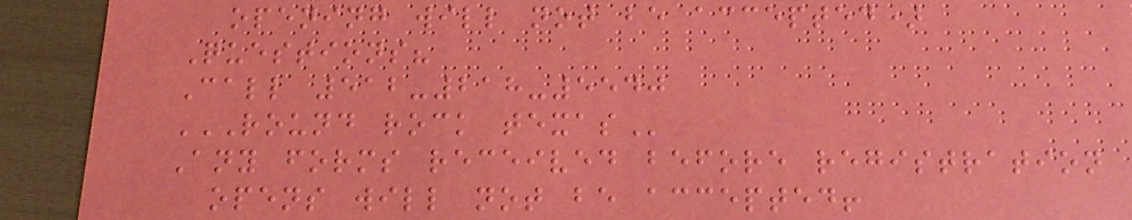opening will not be accepted)
Questions?
Call 512-218-5540
ROUND ROCK TEXAS
Any forms received before registration
opens will not be accepted!
